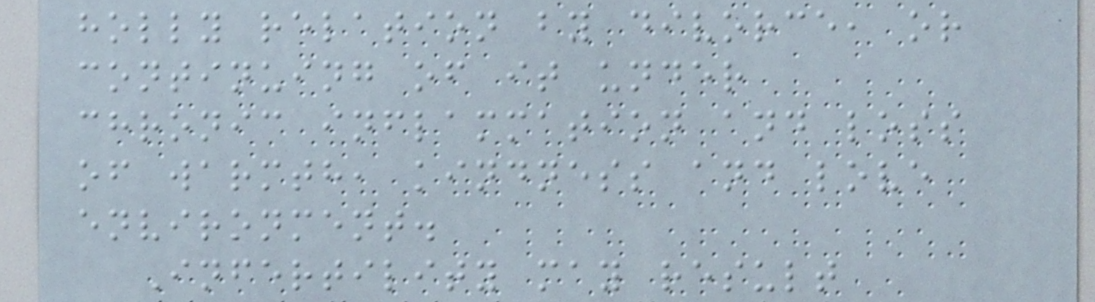holly relation by divorce, or
continuing of it under
chronic inflammation and loss
of warmth, kindness and love
environment.
Infertility may result
